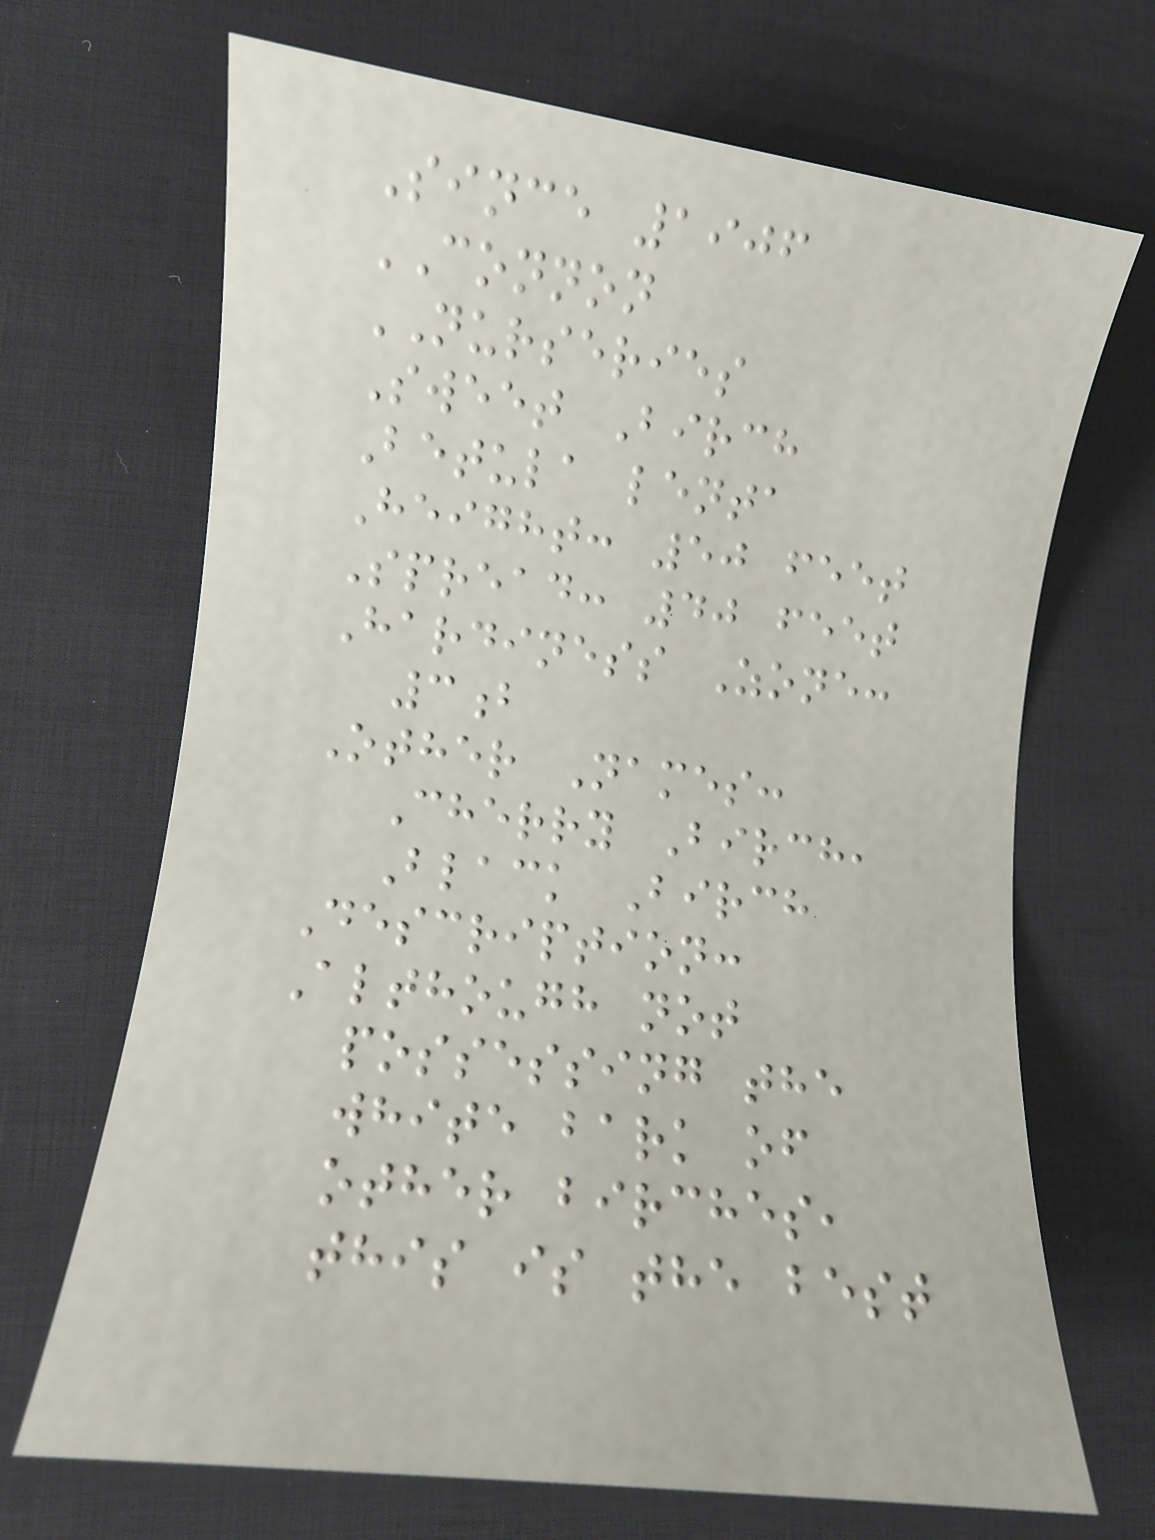Since 1906
CONNON
NURSERIES
Sweet Birch
Betula lenta
Height: 50 feet
Spread: 40 feet
Hardiness Zone:
3b
Other Names:
Cherry Birch,
Black Birch
Description:
Although not
possessing the
white bark of
other birches,
this is the best
